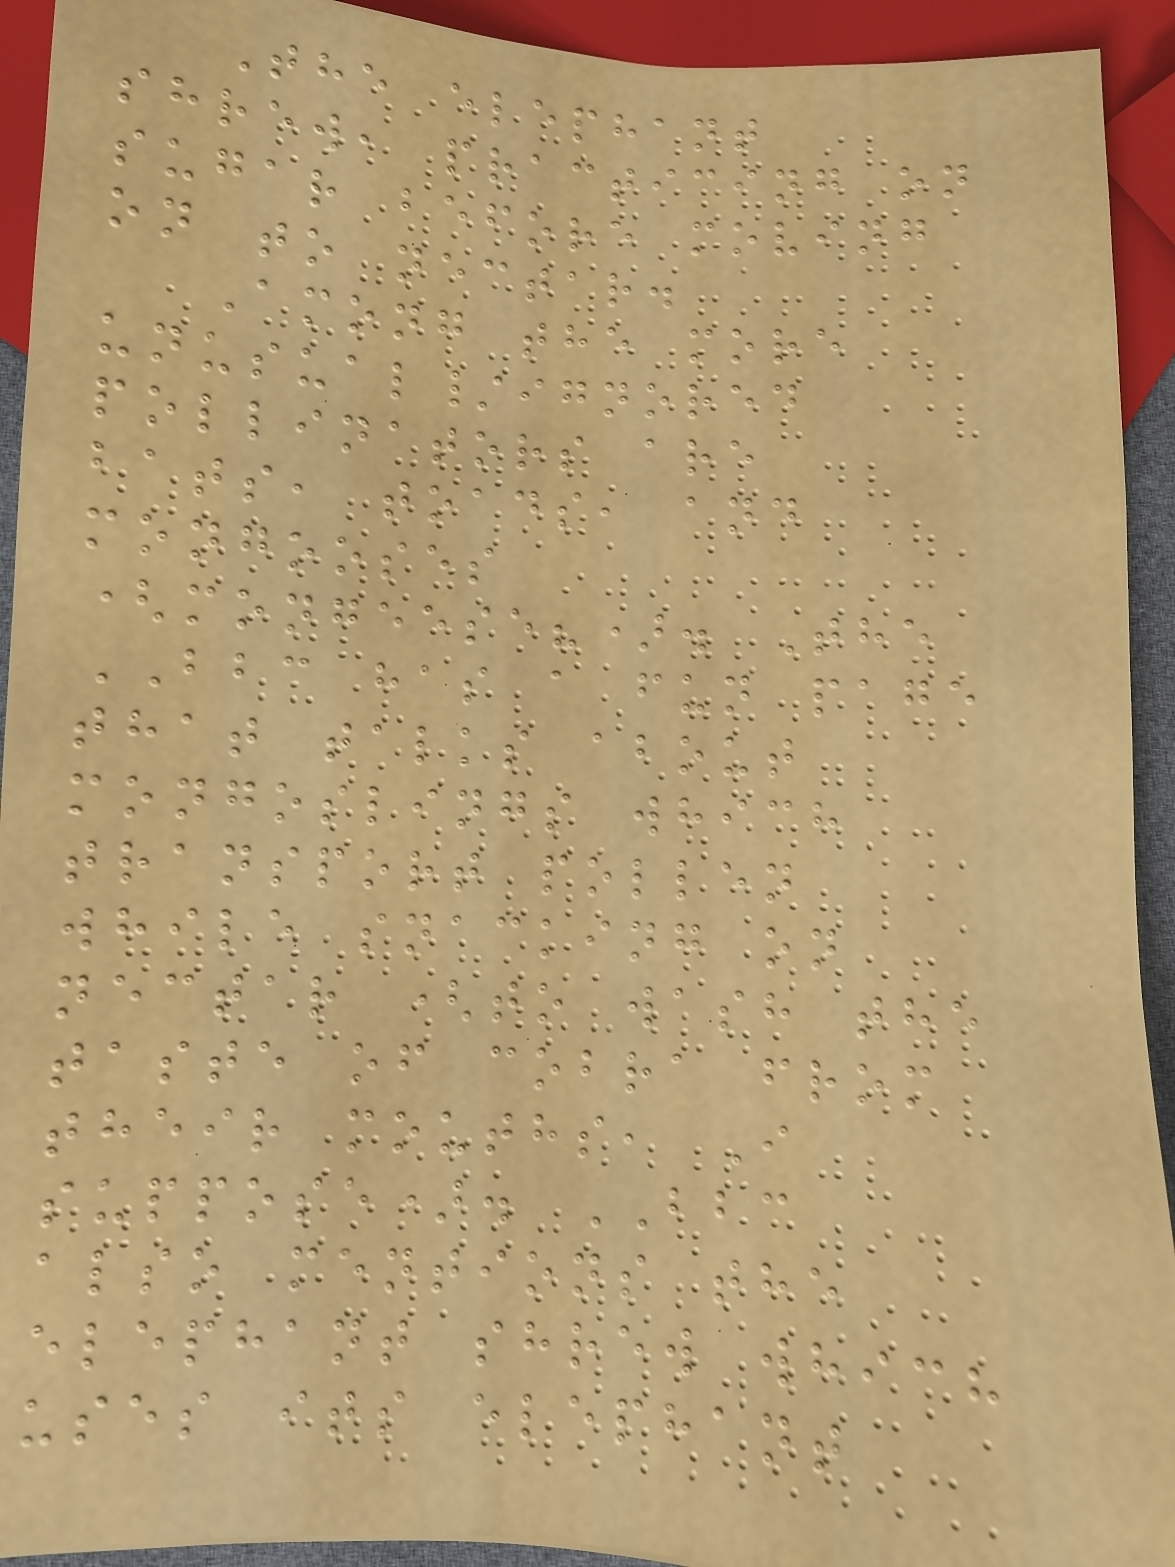The elephant
shrew, practicing on
sugar before moving
on to nectar.
Among the more
unusual/ignored
pollinators are
bats, toads, and
mongooses
(mongeese?). The
BBC has a fun page
that talks about
mongoslings which
transport pollen
while snacking on
nectar (to wash the
taste of cobra from
their mouths, I
suppose). BBC
also mentions the
elephant shrew which
uses its elephant
